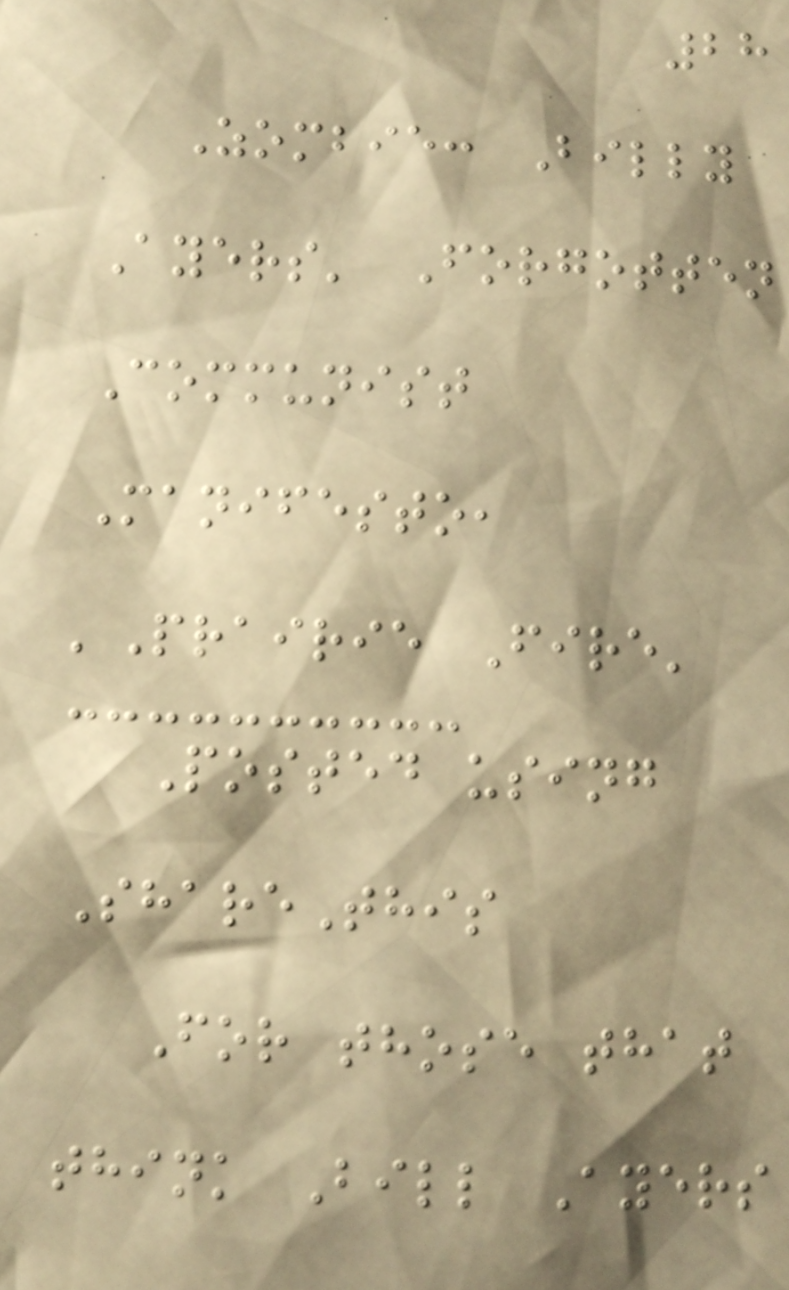28
Zombie: Billy
Ayers' Forgotten
Communist
Manifesto,
'Prairie Fire'
Posted using
ShareThis
For those that
think Bill Ayers
